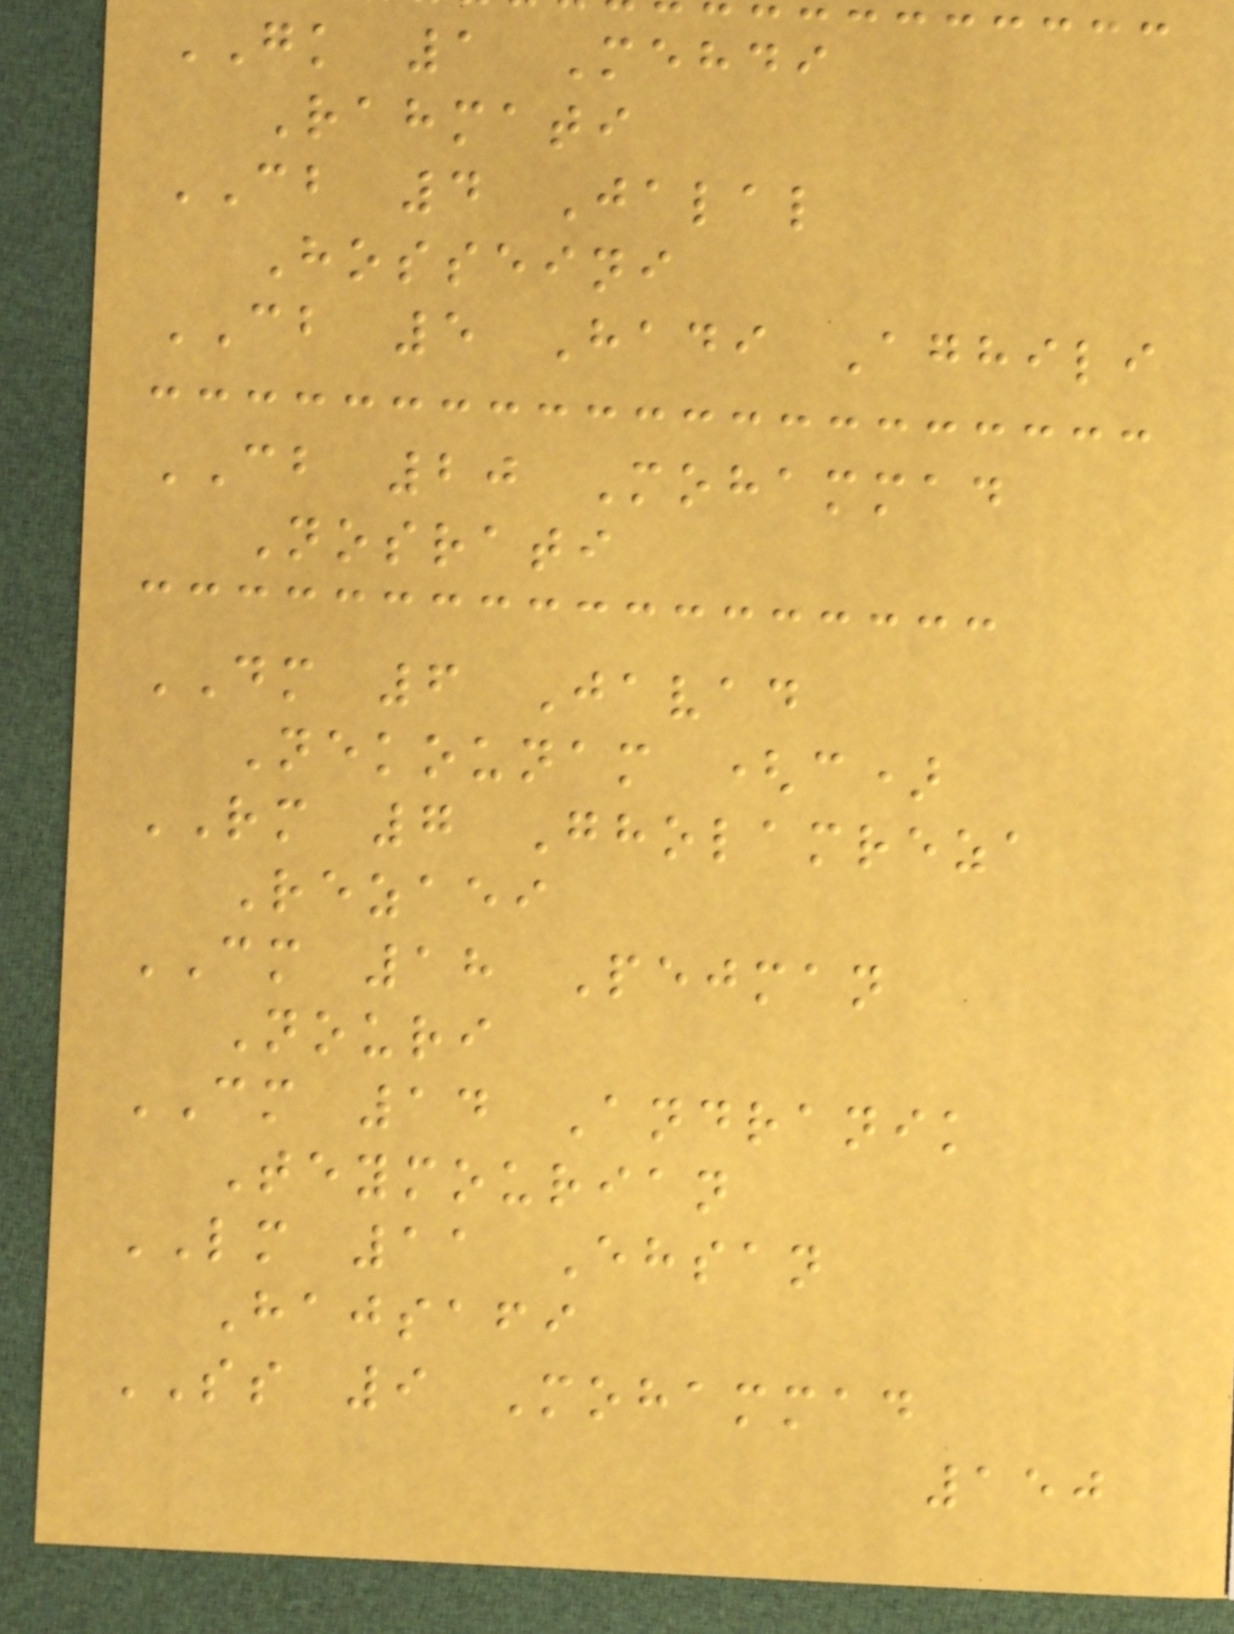GK 1 Mehdi
Rahmati
CB 4 Jalal
Hosseini
CB 5 Hadi Aghili
CB 20 Mohammad
Nosrati
DM 6 Javad
Nekounam (c)
RM 7 Gholamreza
Rezaei
CM 18 Pejman
Nouri
CM 14 Andranik
Teymourian
LM 11 Ehsan
Hajsafi
SS 9 Mohammad
150
